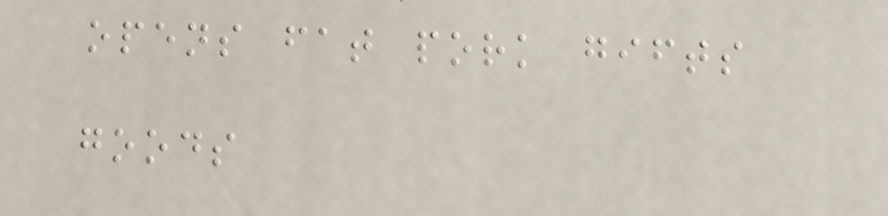opens fat pork gifts
goods
